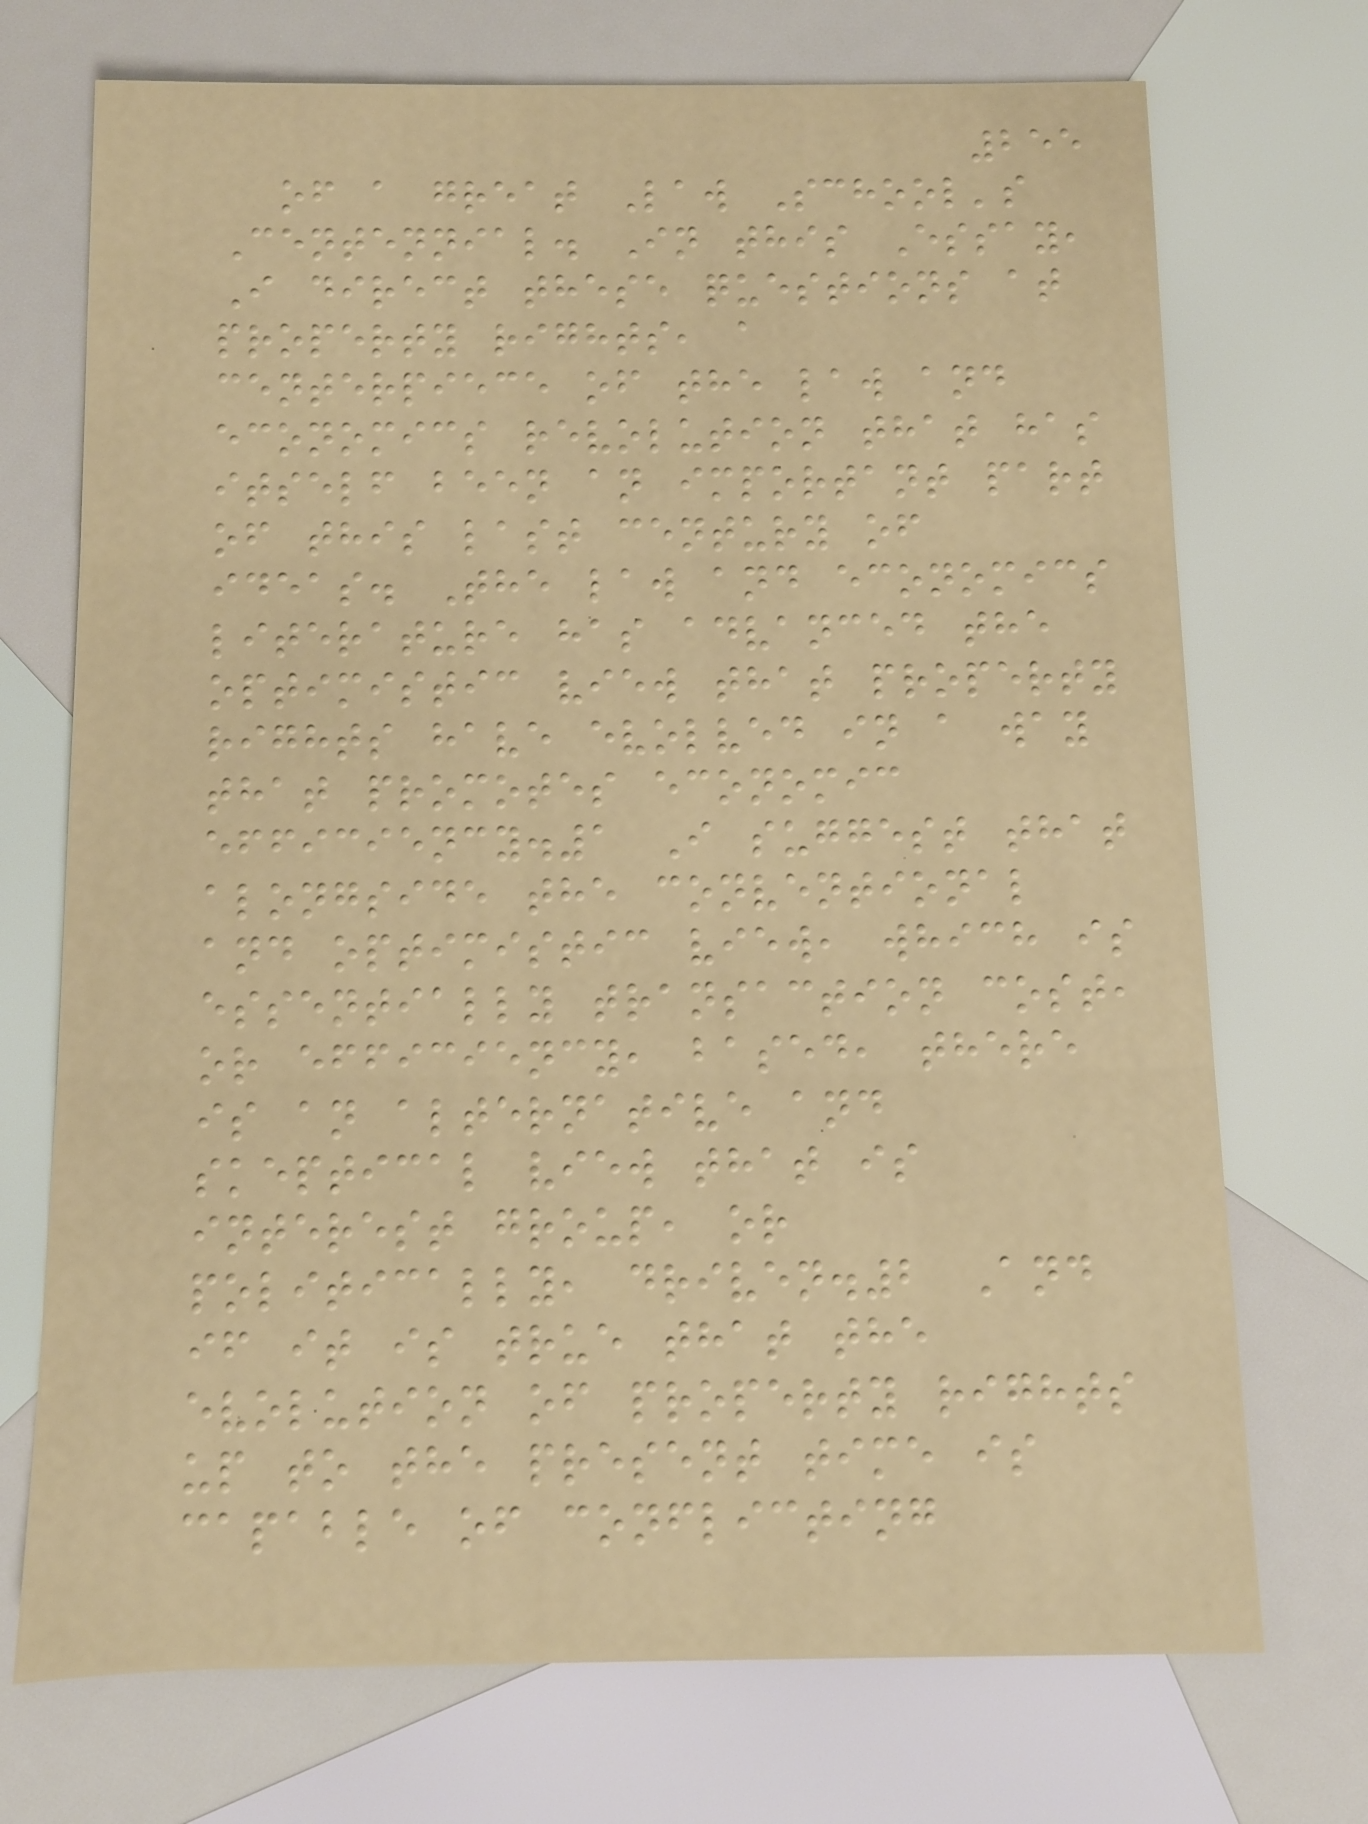255
of a great Law School's
Centennial. In this Essay,
I direct these questions at
property rights, a
centerpiece of the law and
economics revolution that has
itself been an important part
of this last century of
ideas. The law and economics
literature has advanced the
optimistic view that property
rights have evolved in a way
that promotes economic
efficiency.1 I suggest that
alongside the conventional
and optimistic view, which is
essentially transaction cost,
or efficiency, based, there
is an alternative and
skeptical view that is
interest group, or
politically, driven.2 And
if it is true that the
evolution of property rights
up to the present time is
capable of conflicting
